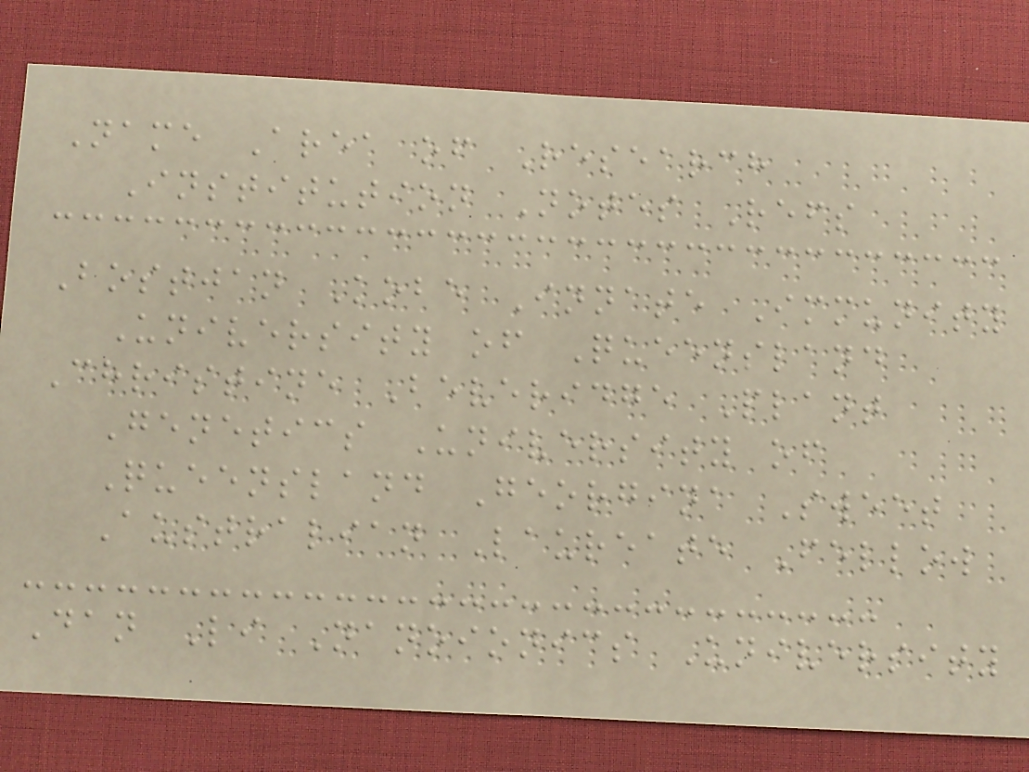Name Area of Research
Institution Notes Refs
Bostjan Kobe Innate Immunity
University of Queensland
Christine Beveridge Plant
Genetics University of
Queensland Georgina Sweet
Australian Laureate Fellow
Dan Li Nanoionics University
